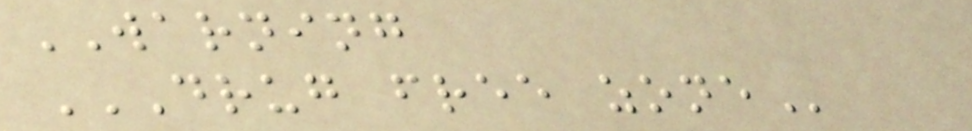WARNING
DRUG FREE ZONE
